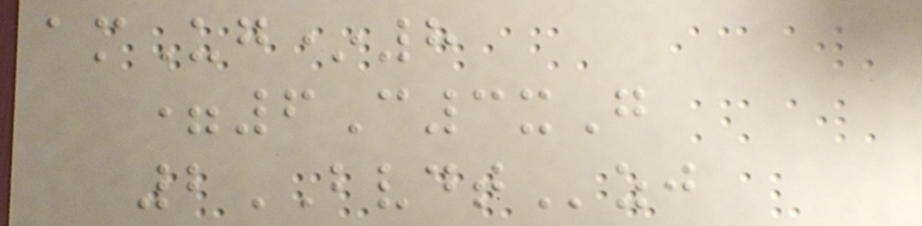amUg*8
=6C3xG
2BVDTzj
